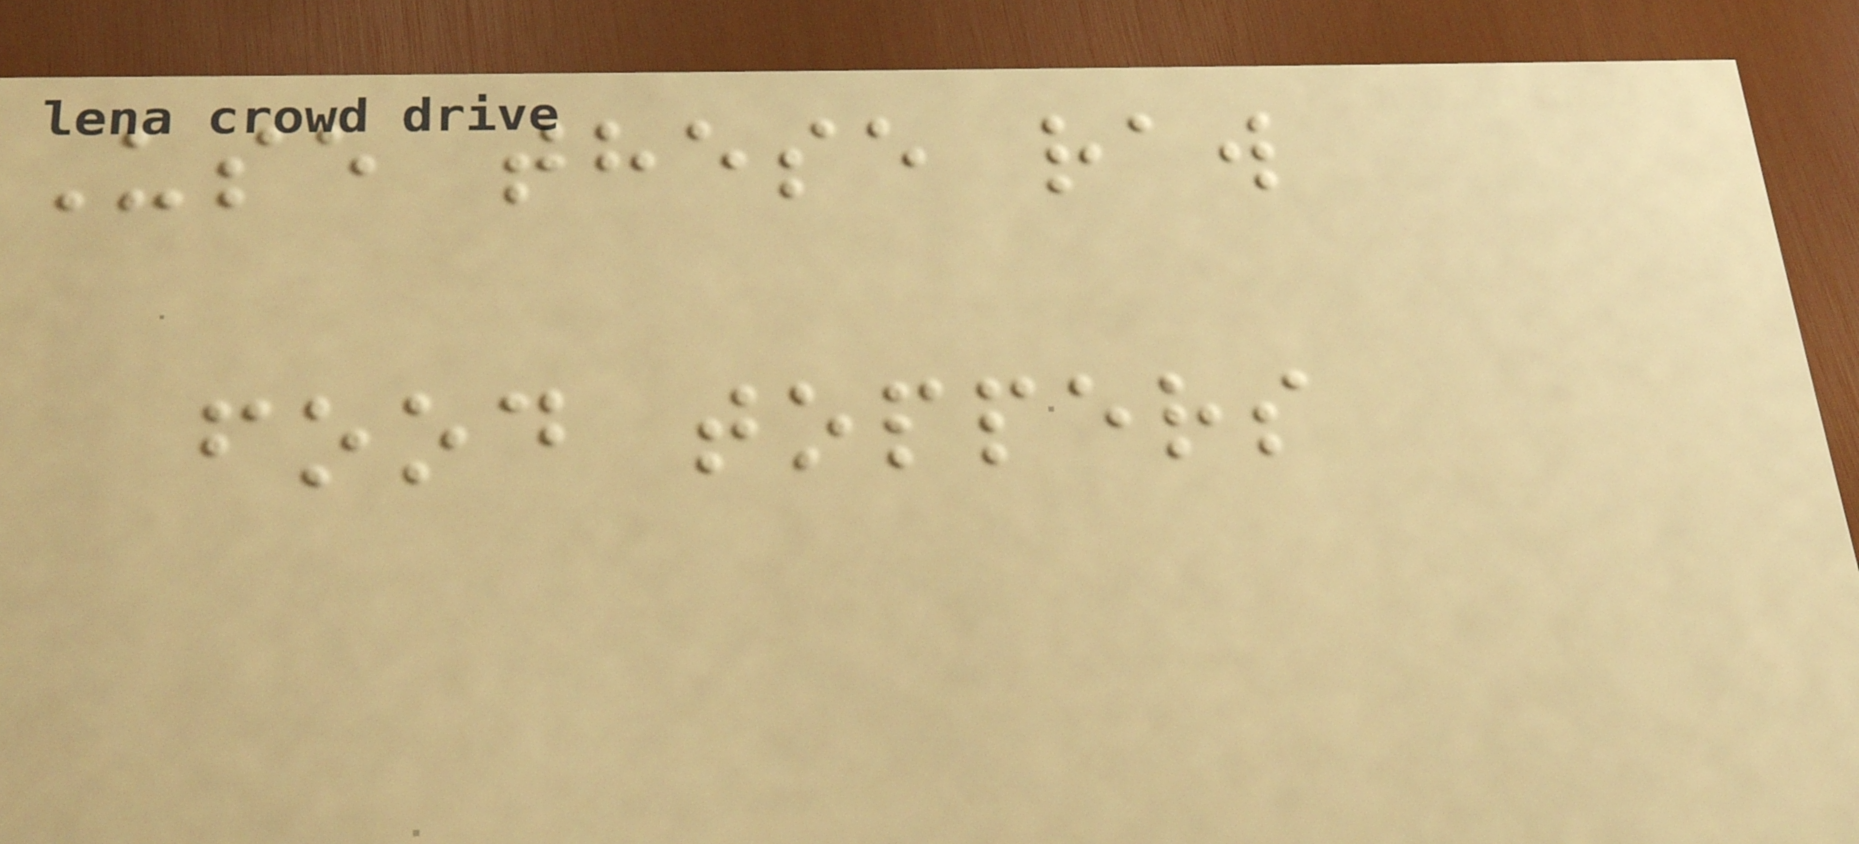Use these raw
food toppers
